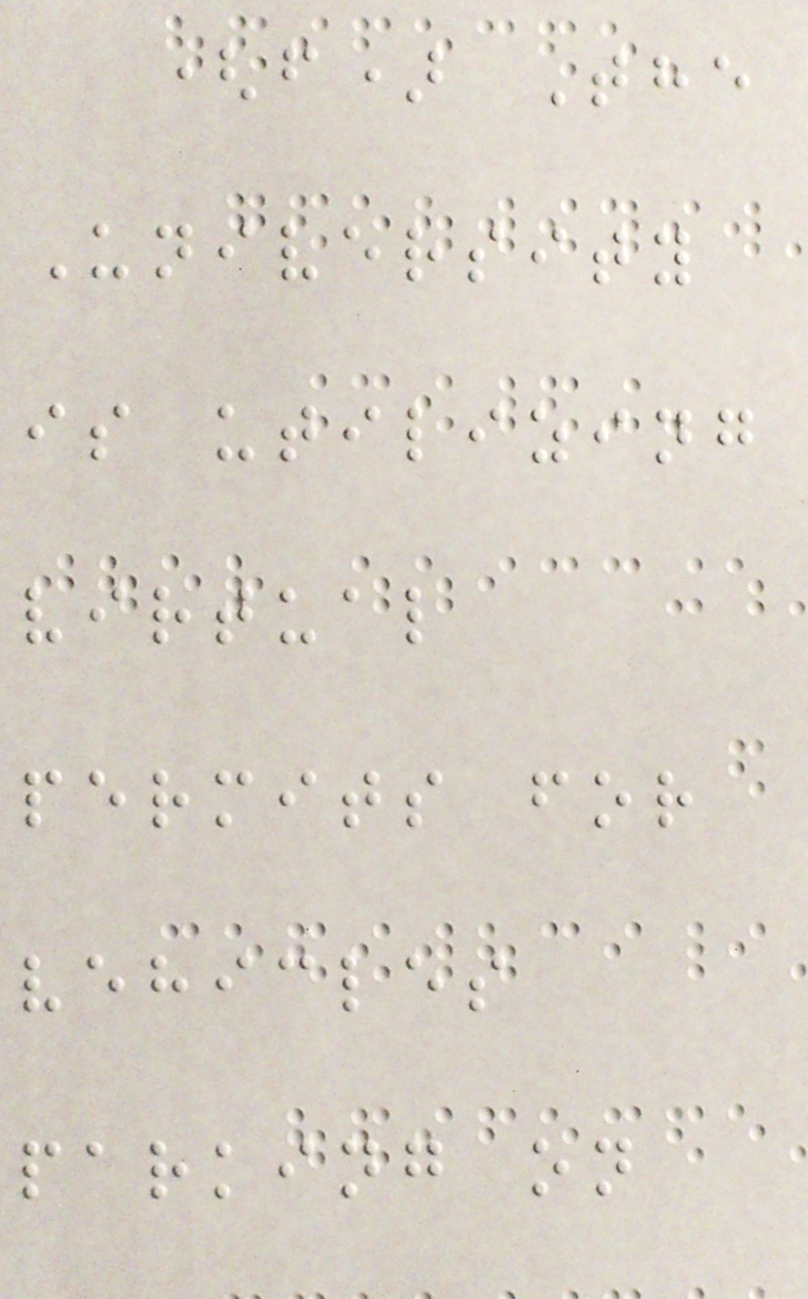(f) The
University
is utilizing
virtual
permits for
vehicles
parking on
